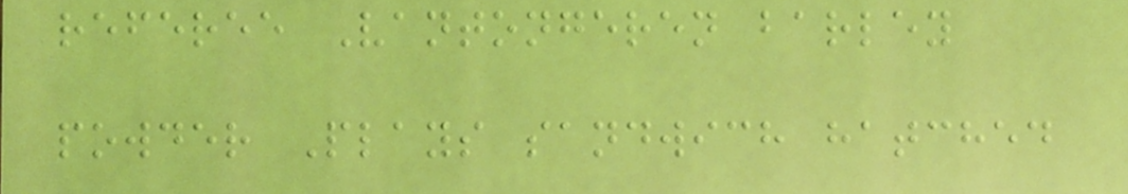referee Vantongeren barley
powder Plays sandwich hatched
